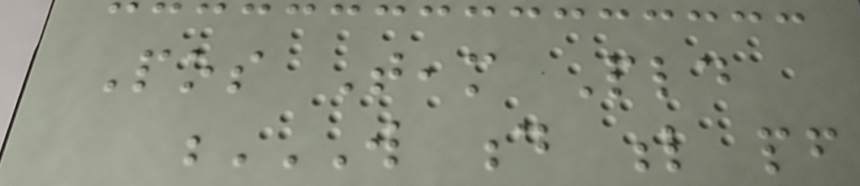Pos Team Pld
W D L PF
